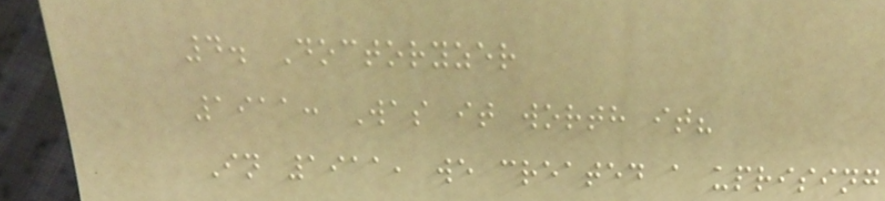4. Doctoryzer
1911: Was it worth it?
In 1911, we created a uprising
